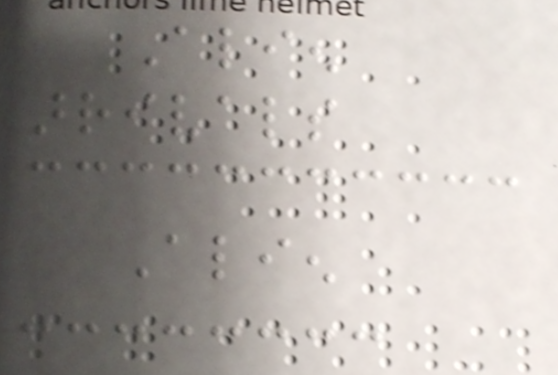Alien
arrivals
Alien
